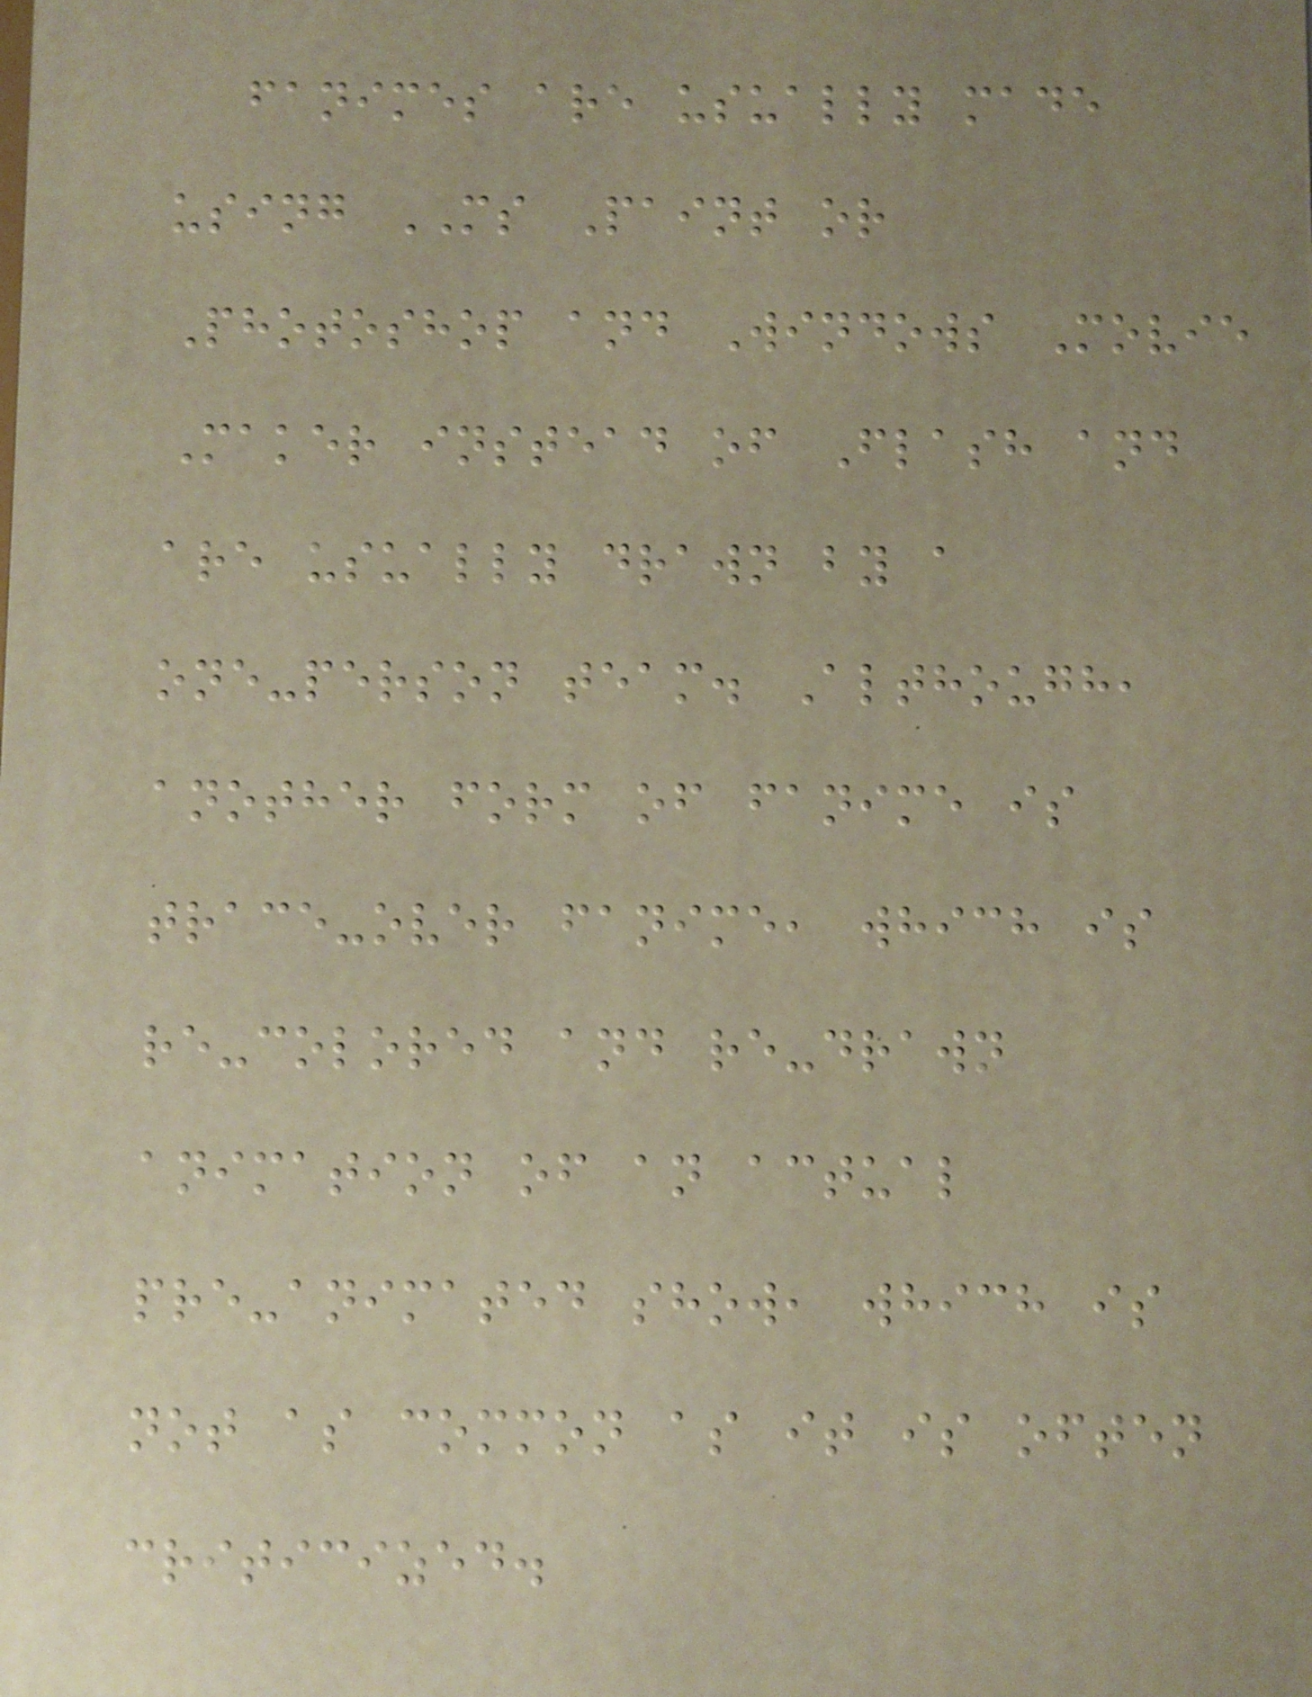fanimes are usually made
using MS Paint or
Photoshop and Windows Movie
Maker instead of Flash and
are usually drawn by a
one-person team. Although,
another form of fanime is
trace-over fanime, which is
re-colored and re-drawn
animation of an actual
pre-animated show, which is
not as common as it is often
criticized.
